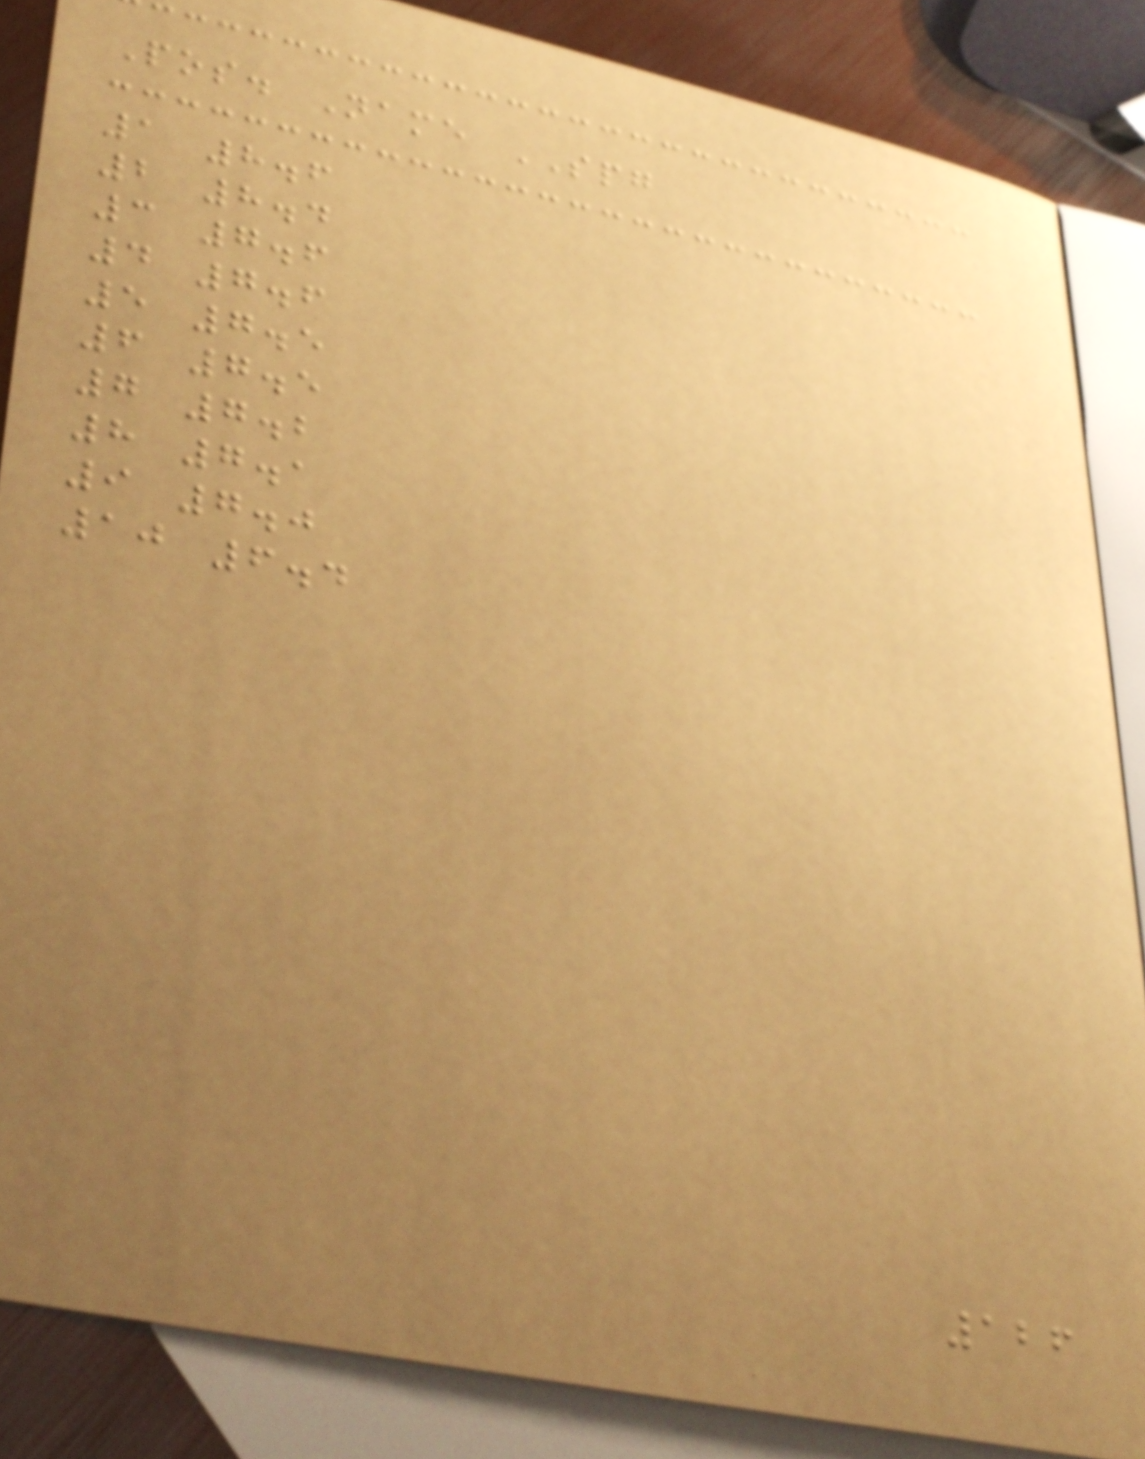Pos. Name SPG
1 8.6
2 8.4
3 7.6
4 7.6
5 7.5
6 7.5
7 7.2
8 7.1
9 7.0
10 6.4
126
